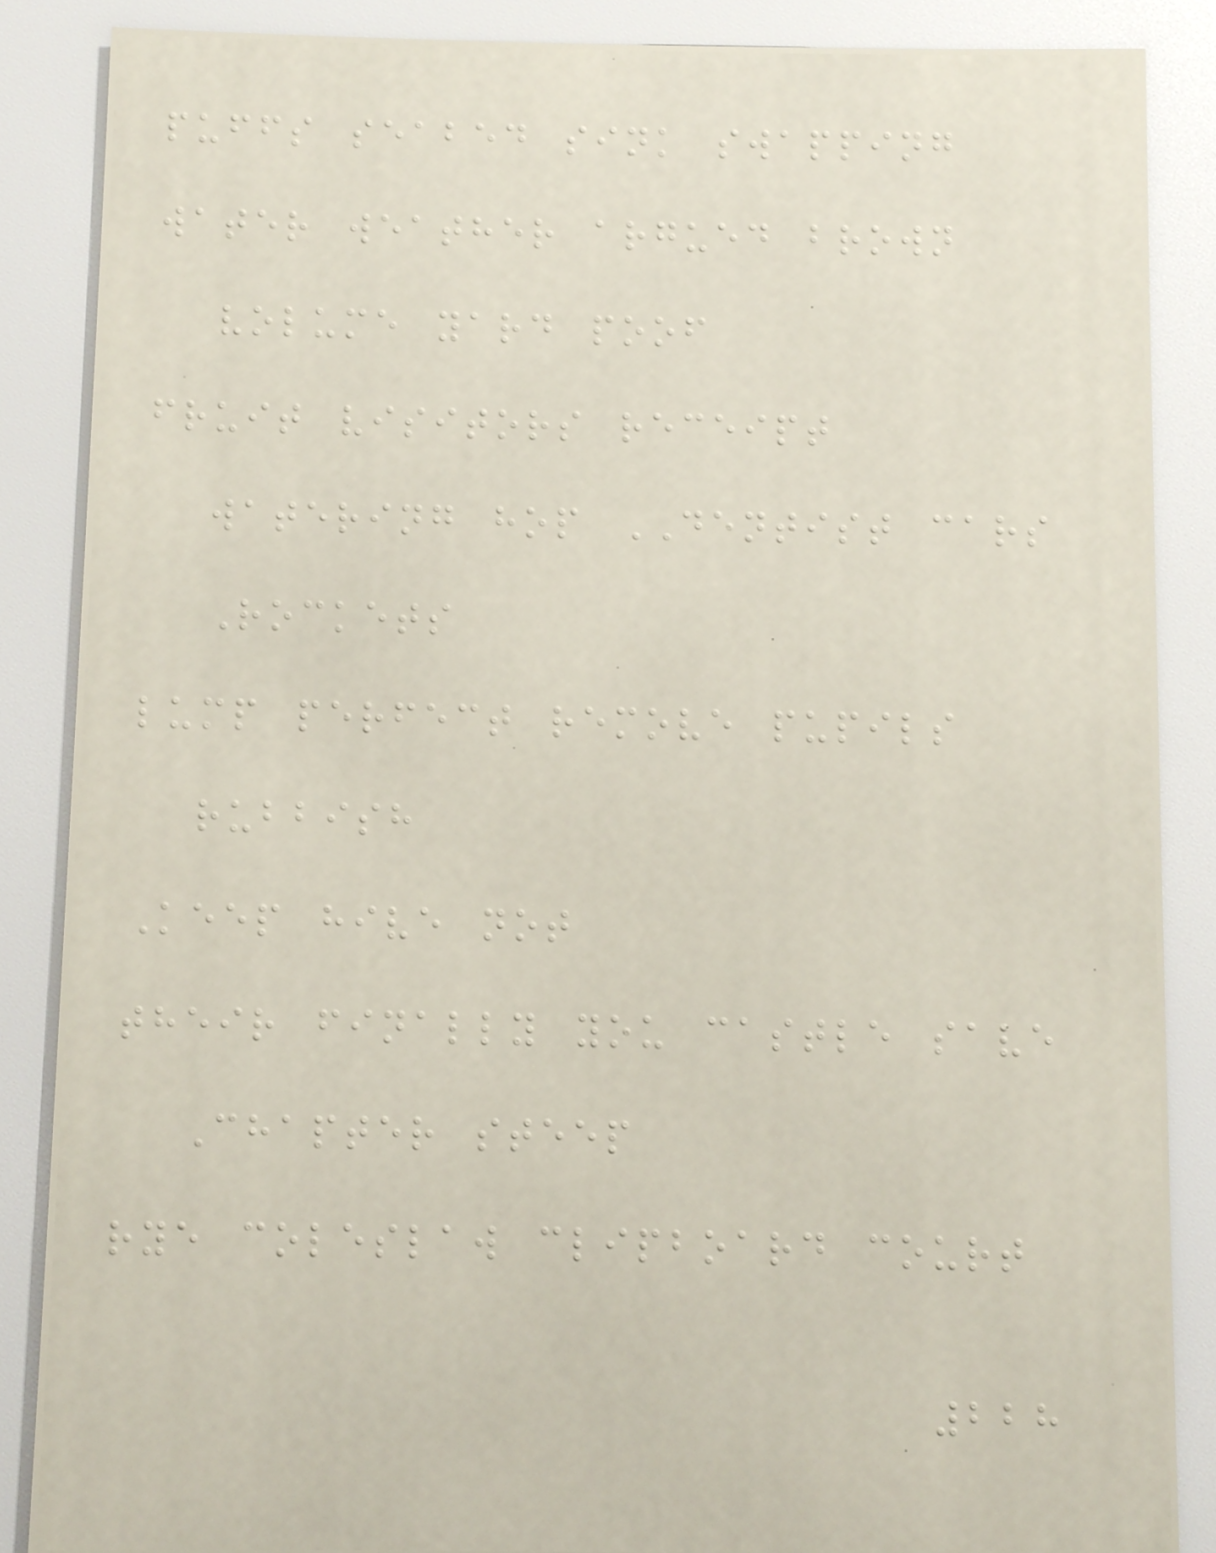puffs seabed sink swapping
water weather argued brown
volume yard poof
fruit visitors receipt
watering hop DENTIST cars
Rockets
lump perfect remove pupils
rubbish
Keep hive not
their finally you castle save
Chapter steep
rye coleslaw clipboard court
228
